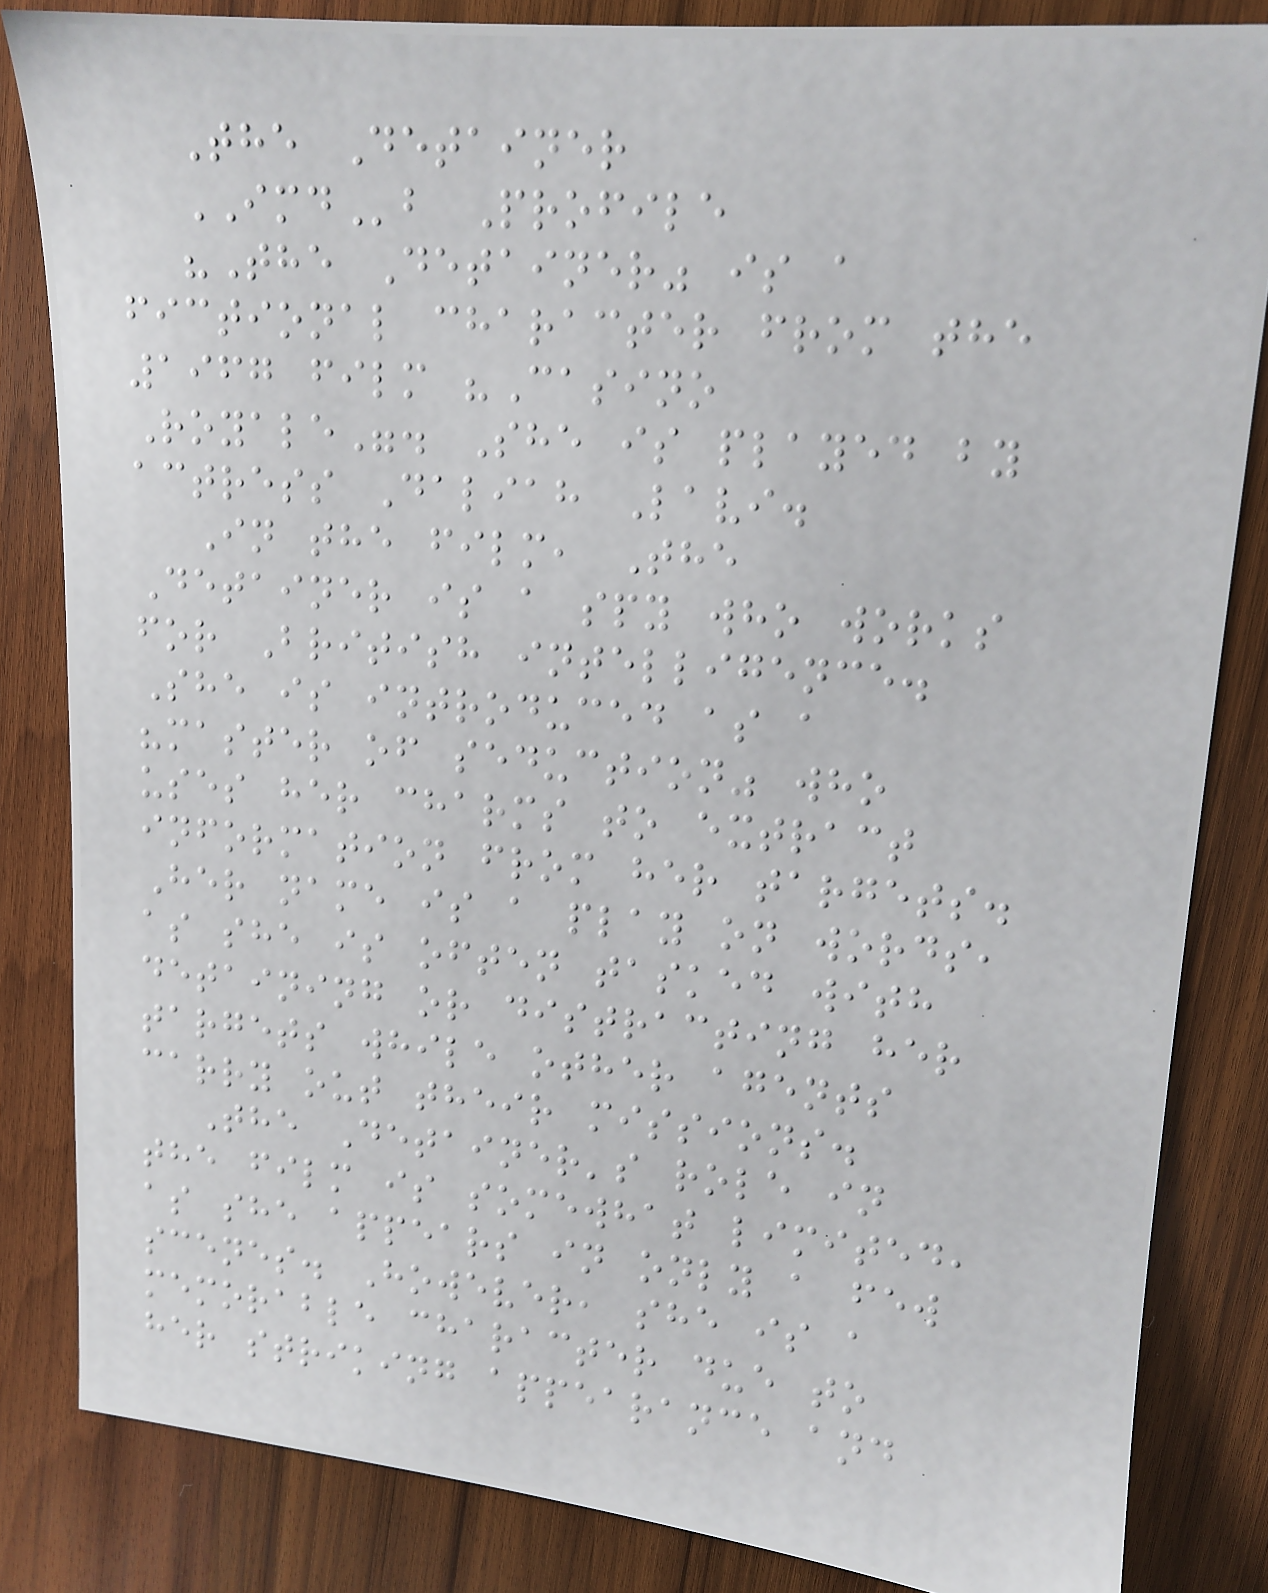The Detainer
IMDb Profile
"The Detainer" is a
fictional character from the
1967 film "Casino
Royale". She is played by
actress Daliah Lavi.
In the film, The
Detainer is a spy who works
for British intelligence.
She is introduced as a
"master of seduction" who
uses her charms to extract
information from her targets.
Her name is a play on words,
as she is often tasked with
detaining or distracting her
targets while other agents
carry out their missions.
The Detainer's role in
the film is somewhat limited,
as she appears in only a few
scenes. However, she is a
memorable character due to
her striking appearance and
